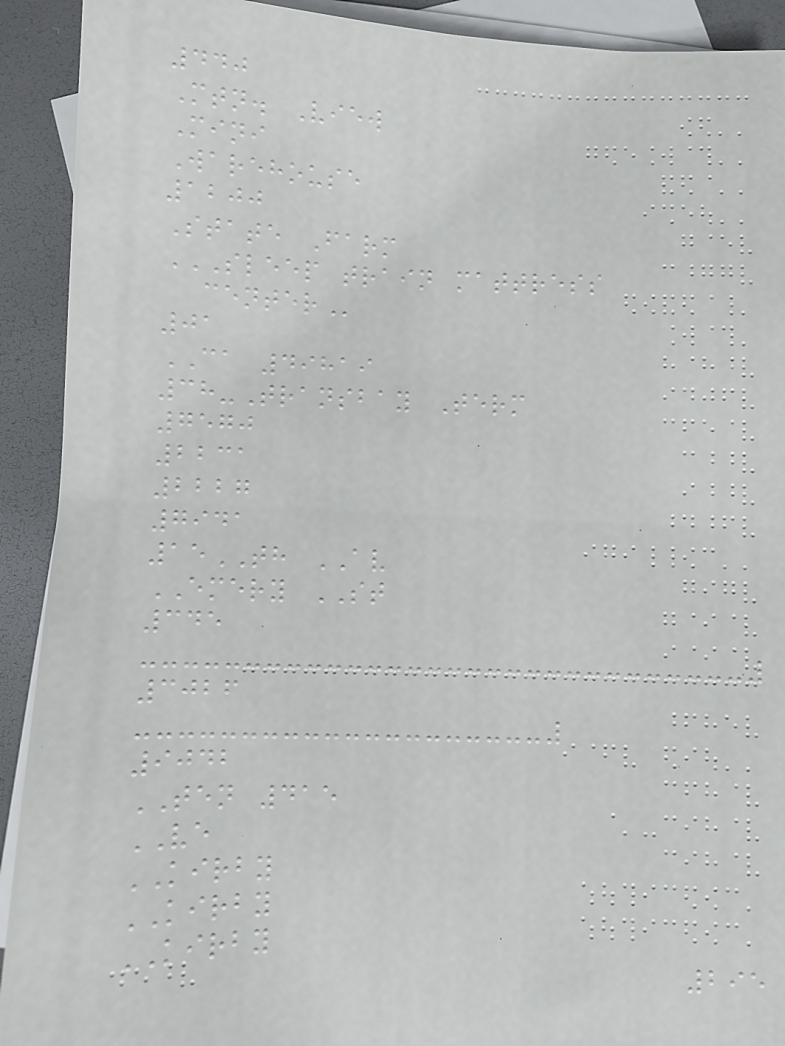440
Mtn. View
Mini
Warehouse
1200
State Farm
SLEEP TRAIN MATTRESS
CENTER
01
CA 49819
38-Transbay Term
7570
2231
2227
7941
15TH AV
EMERY ST
345
3026
9042
TEN 415
VE
KIRBY
KIRBY
KIRBY
295
